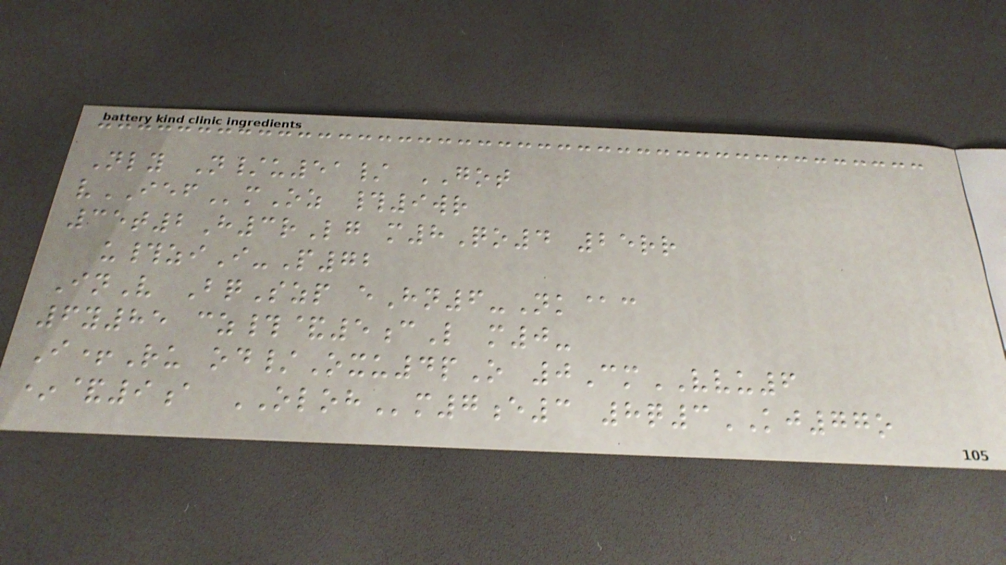Nly N/u51/ GOT
vIEFmOz #9wr
35t2H3rLg m8Qo4 25rr
u#ziI-P72
InV BqSzp eHn6-Nk@c
6y85 cz#&5cL m0-
I+Ru od/Oxu4pO 0CmVVU6
*&9a OLOHm7e3 8q3KJ77o
